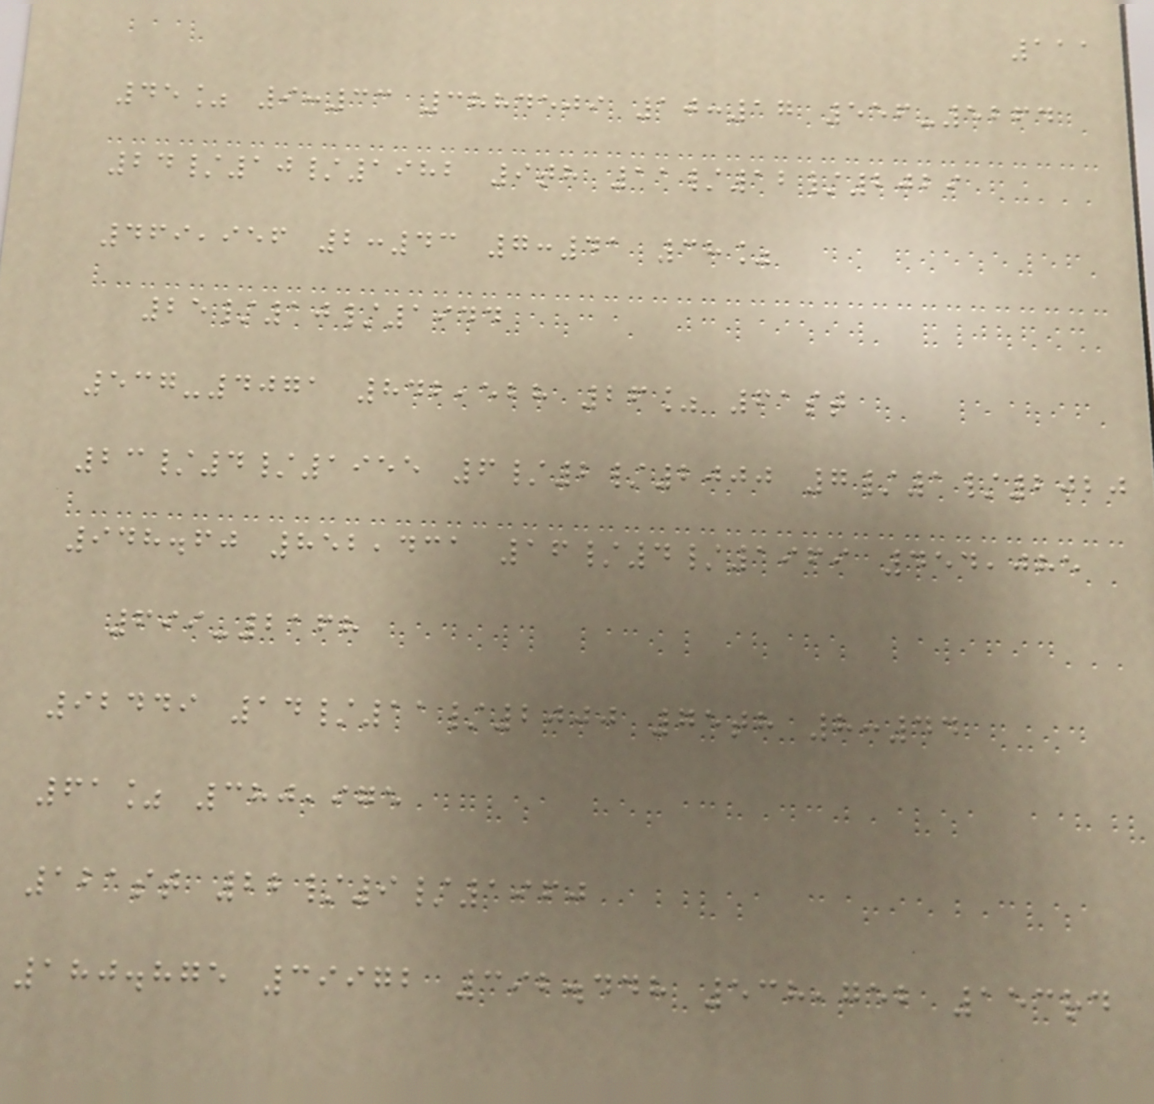111
45% 9:33 3884509 10:17 556-5264
24/10/1982 9th 11/12/2029
469,956 2:43 7:41 38%
25/10/1944
537-4071 842,528 26% 61st
23/4/1955 6/2/2000 7/1/2020
948.60 852,431 16/4/1969 454,085
699-2168
92449 14/11/2000 75th 8:44
61% 380,975
121st 22/9/1960
180.875 39972 392.448 538,752 153rd
